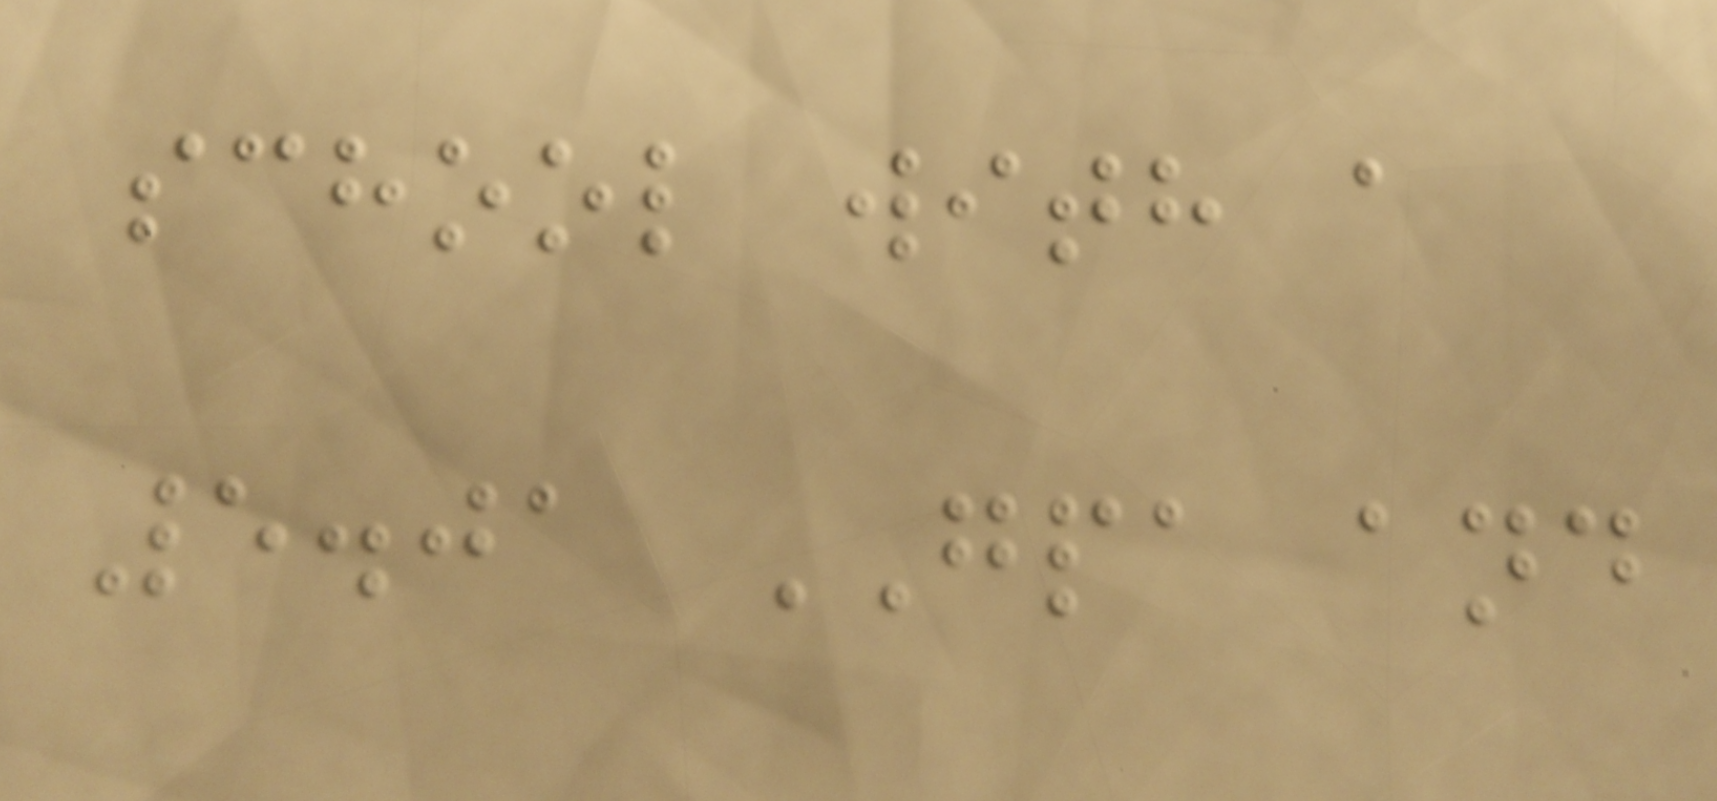school with a
5.01 GPA and
